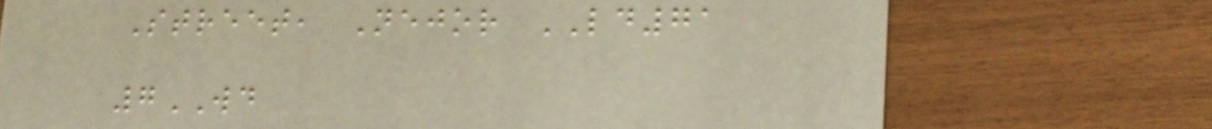Street, Nejor LD71
7WD
